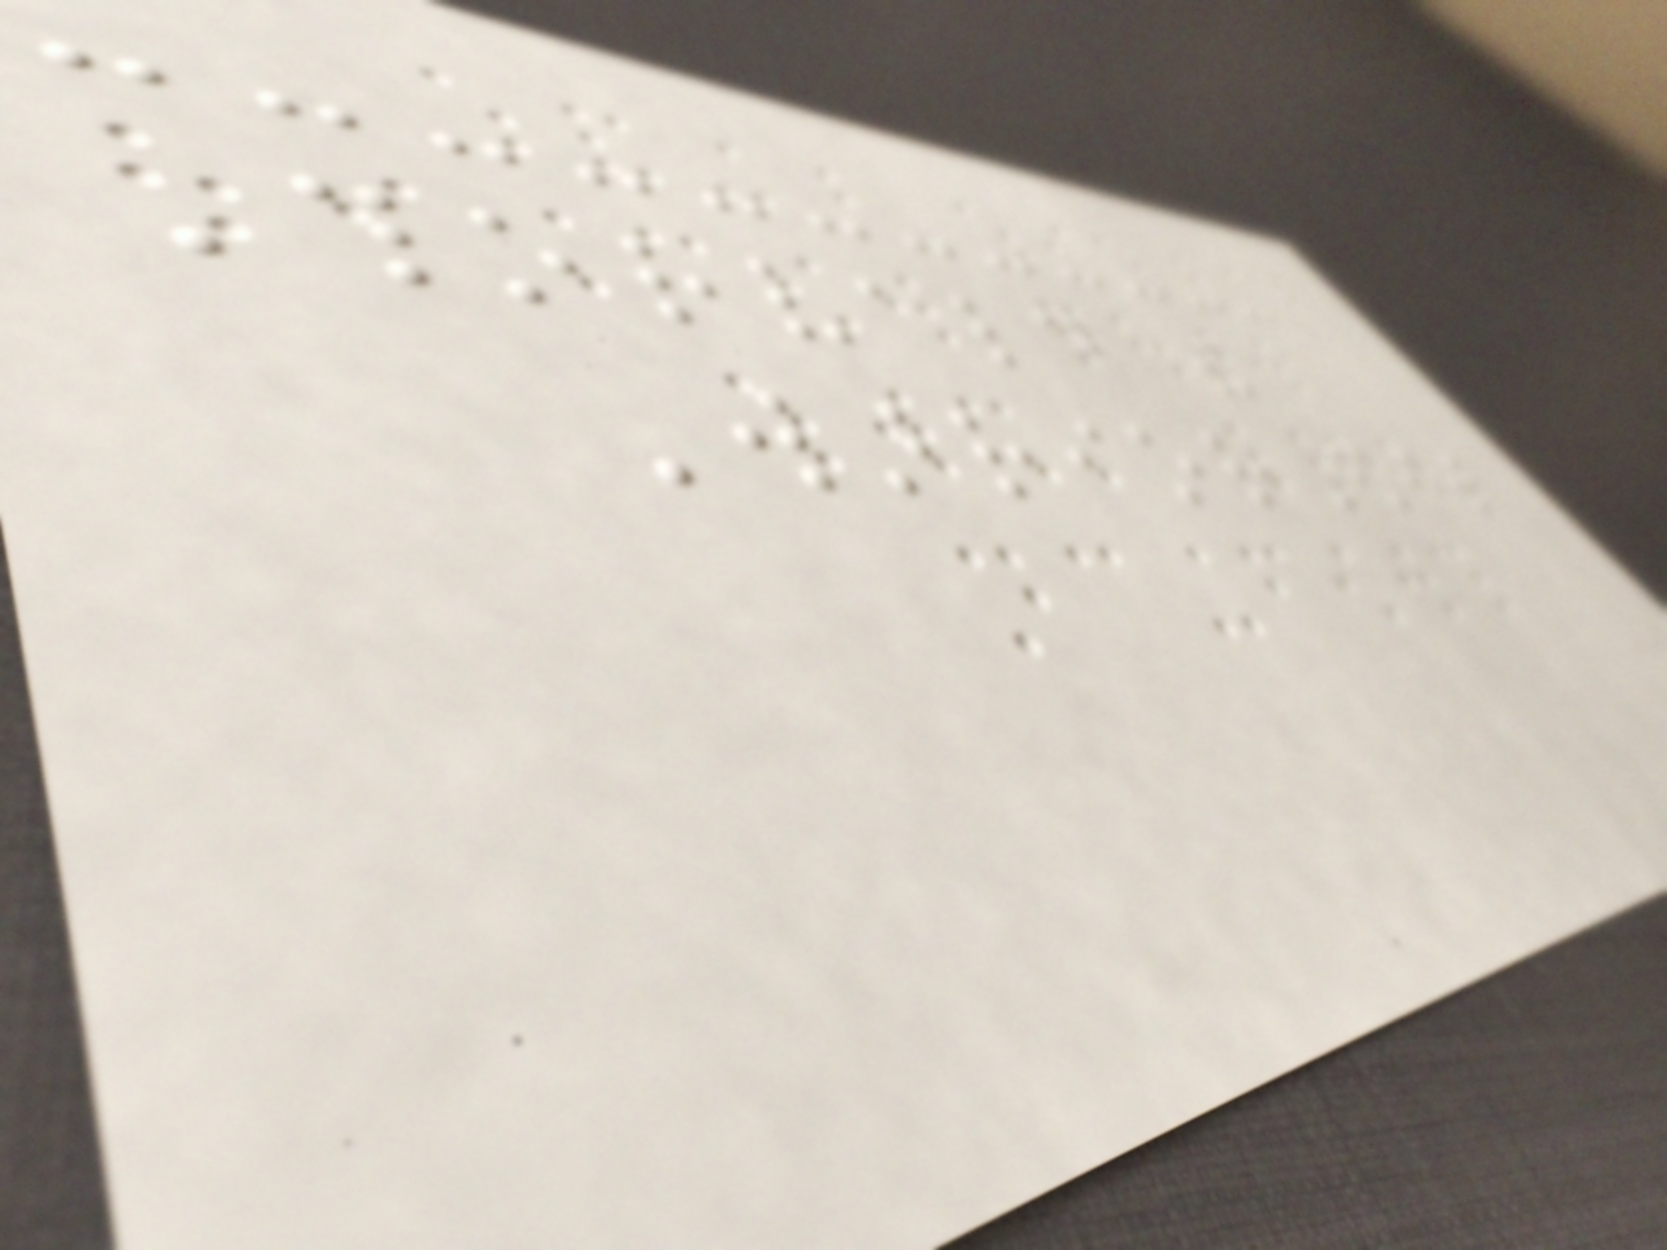Thorvald the
WarriorEdit
